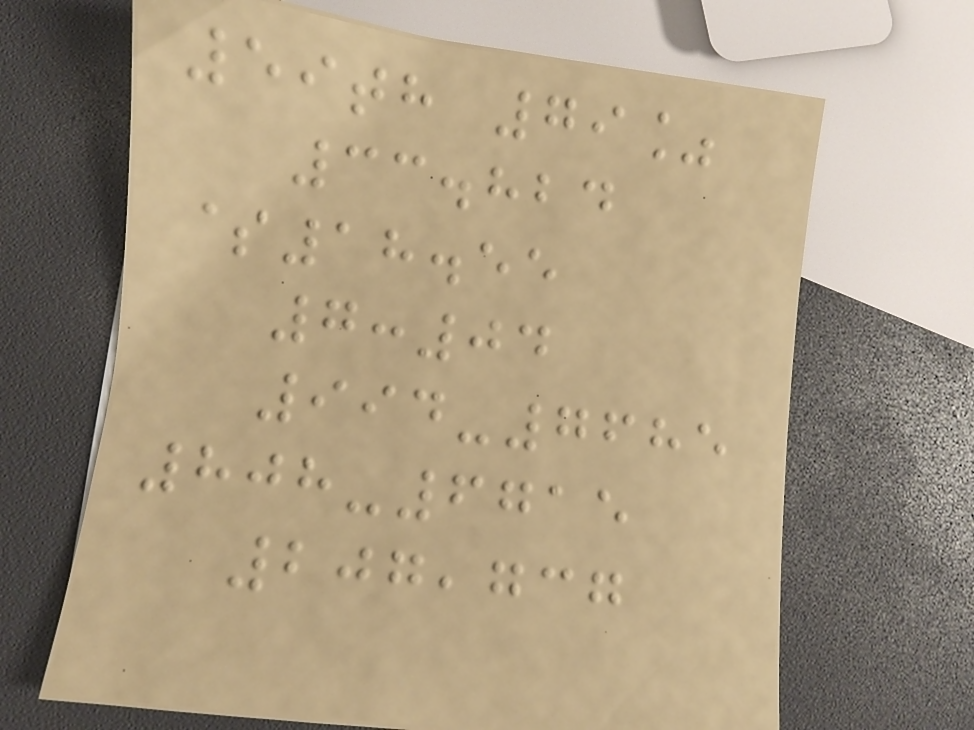59th 79%
33.824
$18.55
7:04
994-7685
808-6715
207,737
